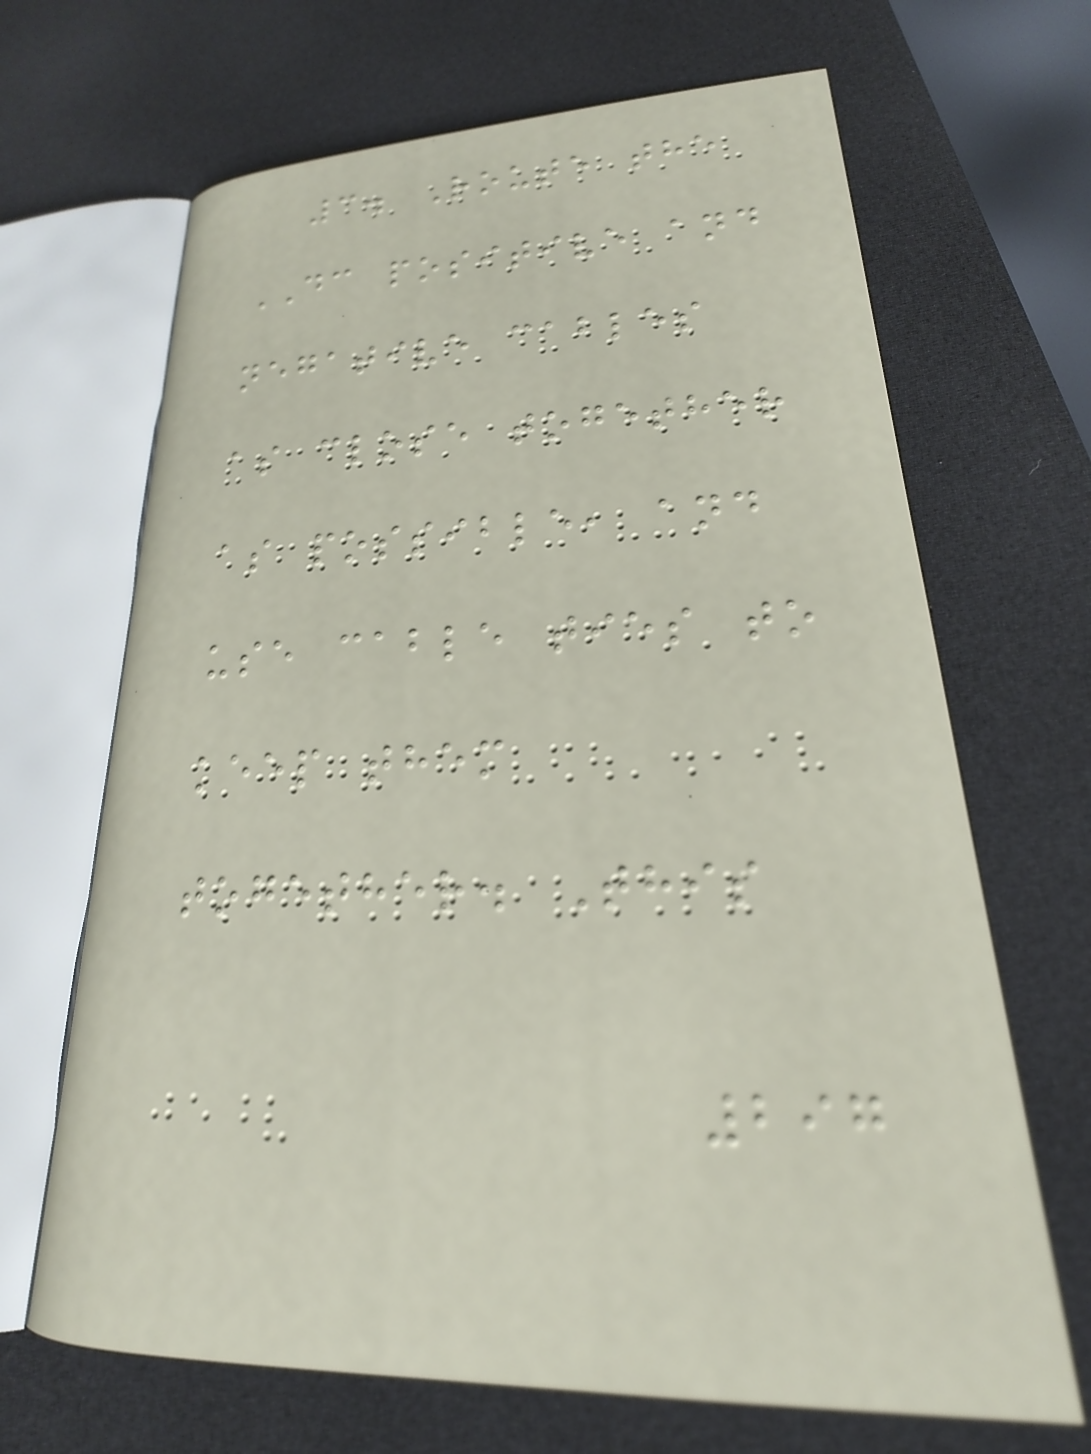3. Route the
DC positive and
negative cables
as close together
as possible, and
use cable ties to
keep them
together. This
297
